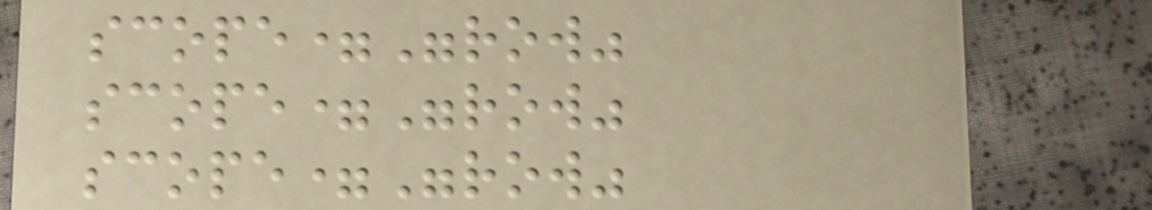scope="row"
scope="row"
scope="row"
